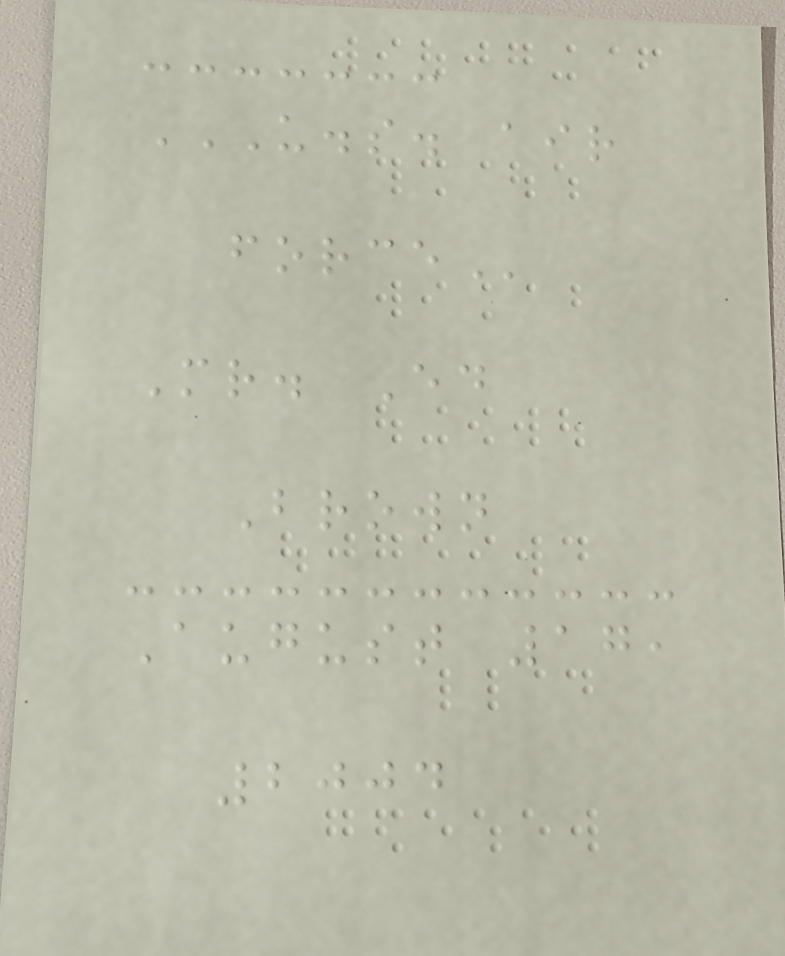U.S. AIR
FORCE
Mr. Ed
Brown
August 17,
2004
